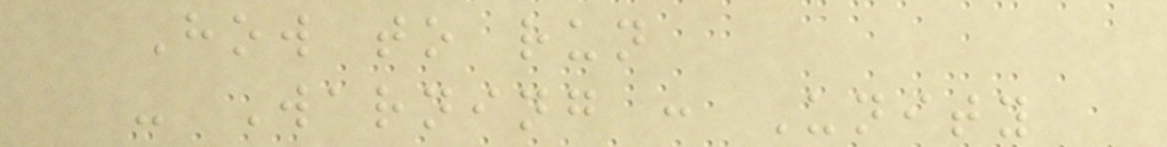How to run
- Warning : Unity
